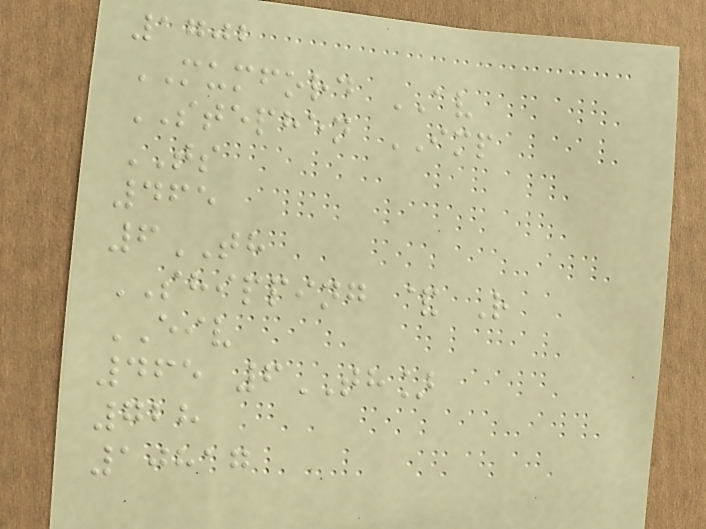1702
MUMFORD AV
STEPHEN IMP
TS
465
6TH
SHIPPING & R
EIV
465 6TH]
728
10817
